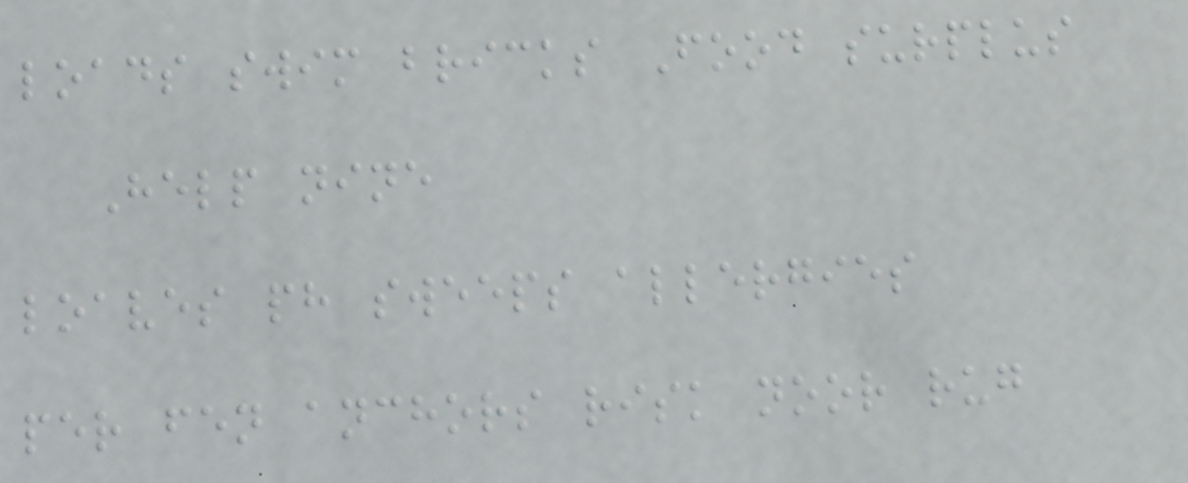loads swim bricks Food surplus
Help nine
loaves ph sweeps allergies
per fen anchors risk noor rug
